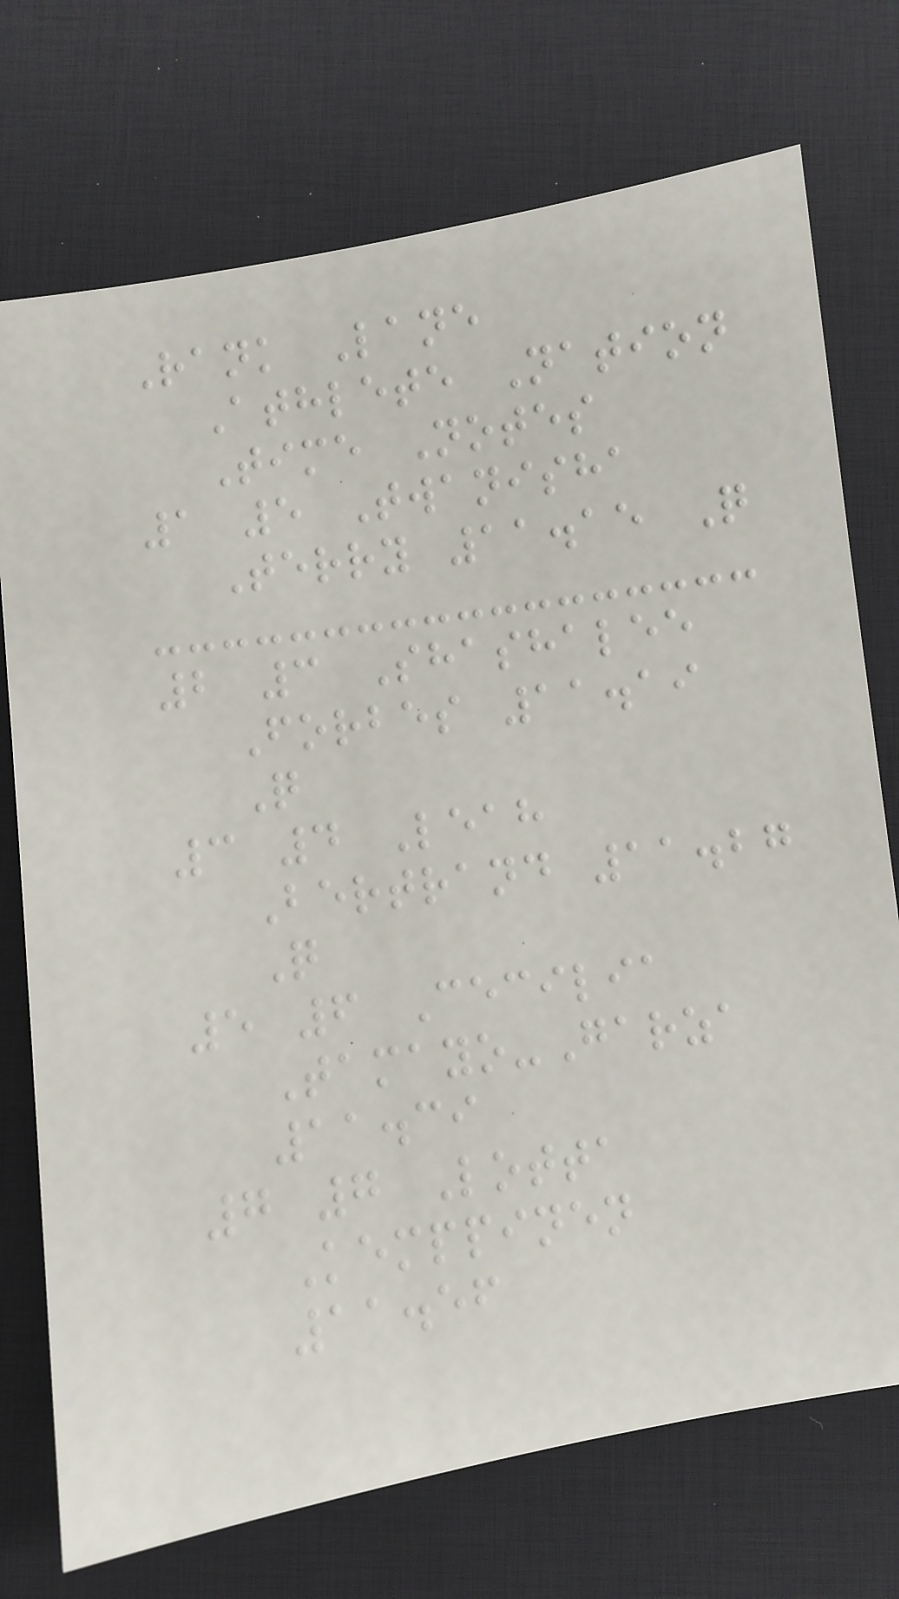Rank Lane
Athlete Nation
Time Notes
1 5 Twanisha
Terry 11.15 Q
2 3 Shashalee
Forbes 11.19
Q
3 4 Leah
Bertrand 11.27
Q
5 6 Cecilia
Tamayo-Garza
11.39
7 7 Lotta
Kemppinen
11.56
